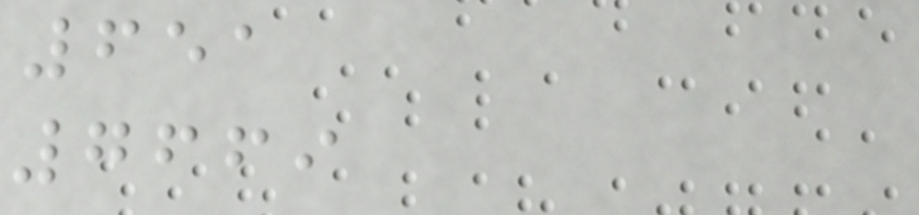651
7669
